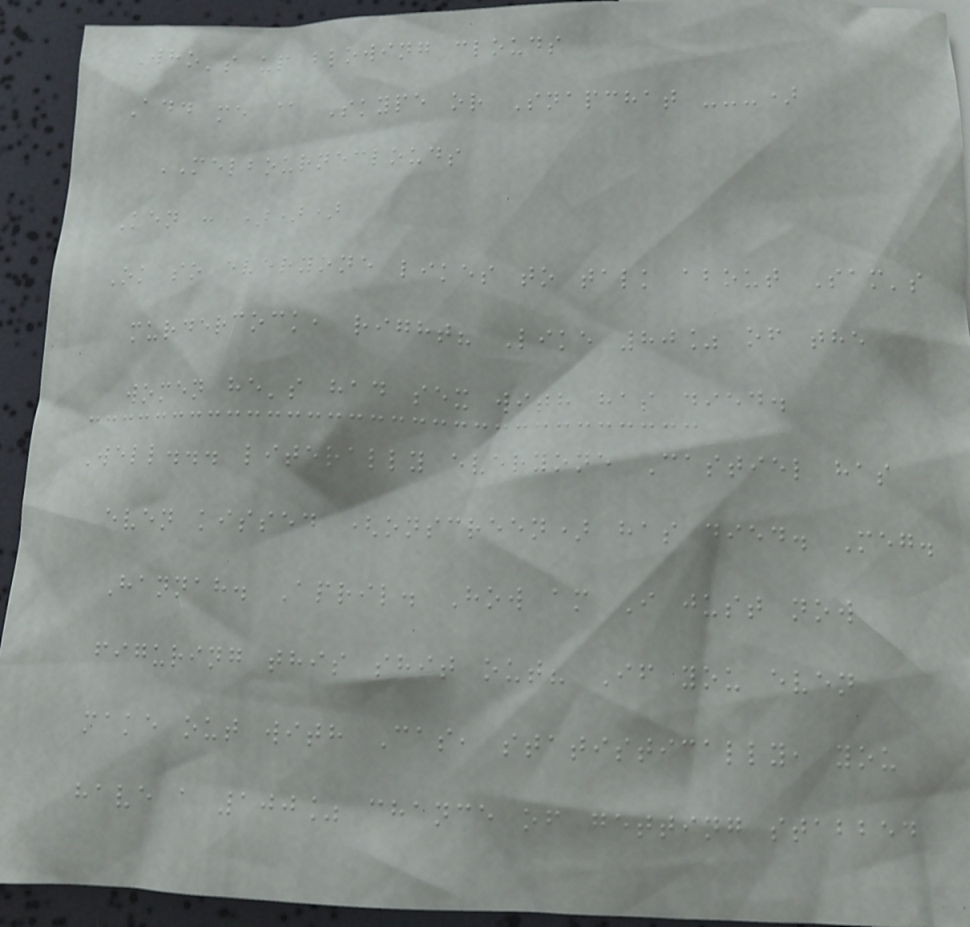Who's up blowing clouds
Add me @ Skype or Snapchat ---)
MELBOURNECLOUDS
Ken : )))
Ok so everyone likes to talk about Sam's
murdercock, right? Like 80% of the
women he's had sex with has died.
Well... literally everyone Castiel has
even kissed (onscreen) has died. Meg.
Hannah. April. How am I just now
figuring this shit out? If you even
make out with Cas, statistically, you
have a 100% chance of getting stabbed
